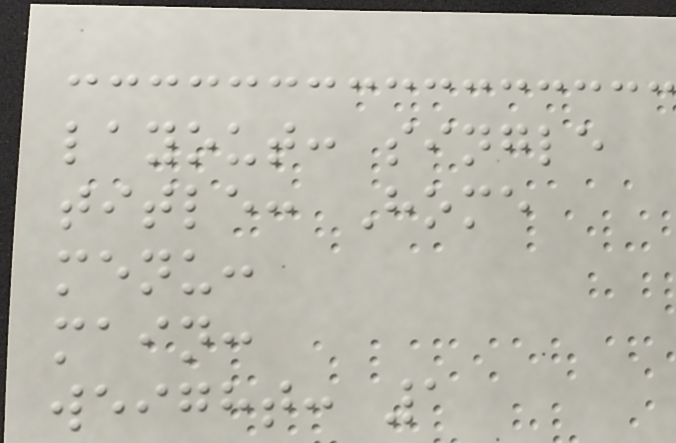layout: single
title: Home
menu:
main:
weight: 1
